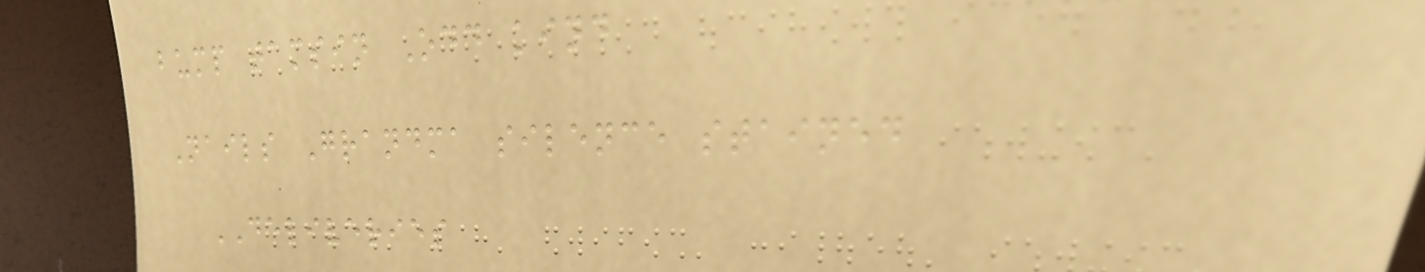bump tamsin Odd kind
Nails Grandma silence stained
DELIVERIES
